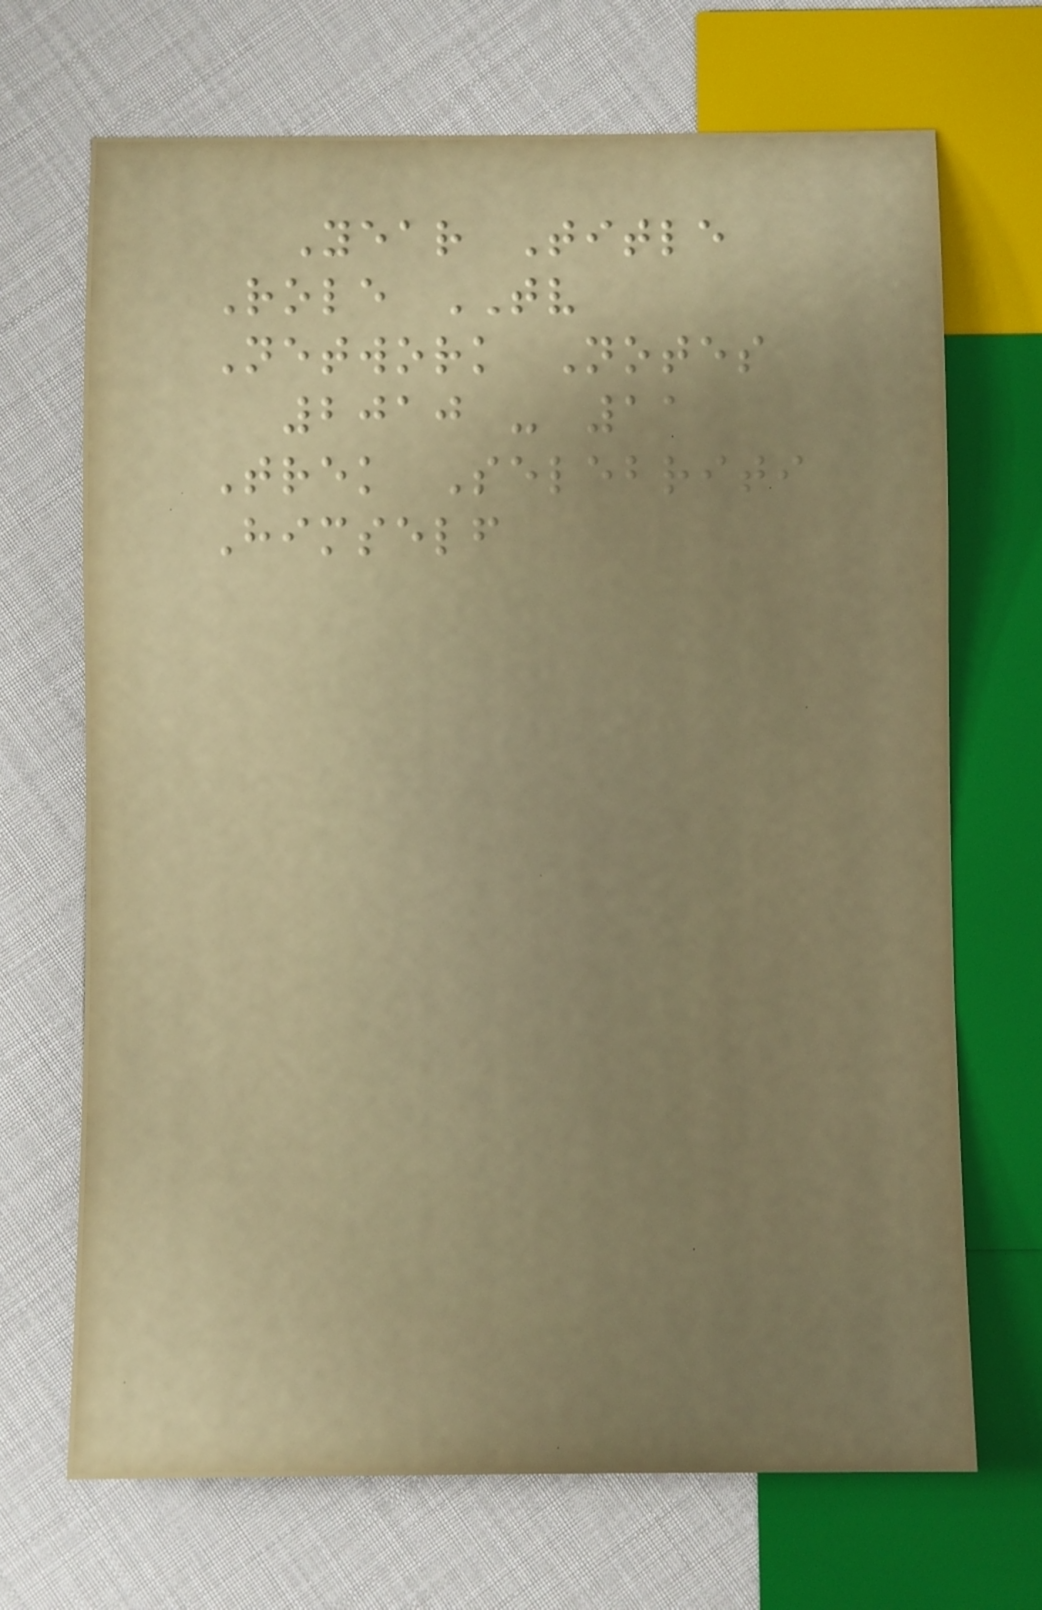Year Title
Role TV
Network Notes
2010 - 11
Trek Selebriti
Himself
